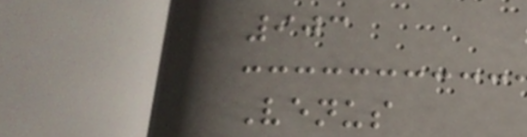903
Venus
